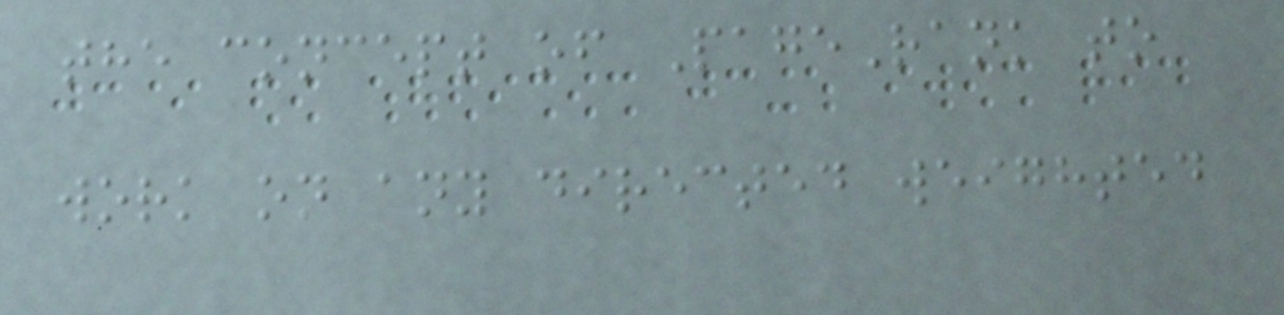the concept of PageRank to
work on any directed weighted
